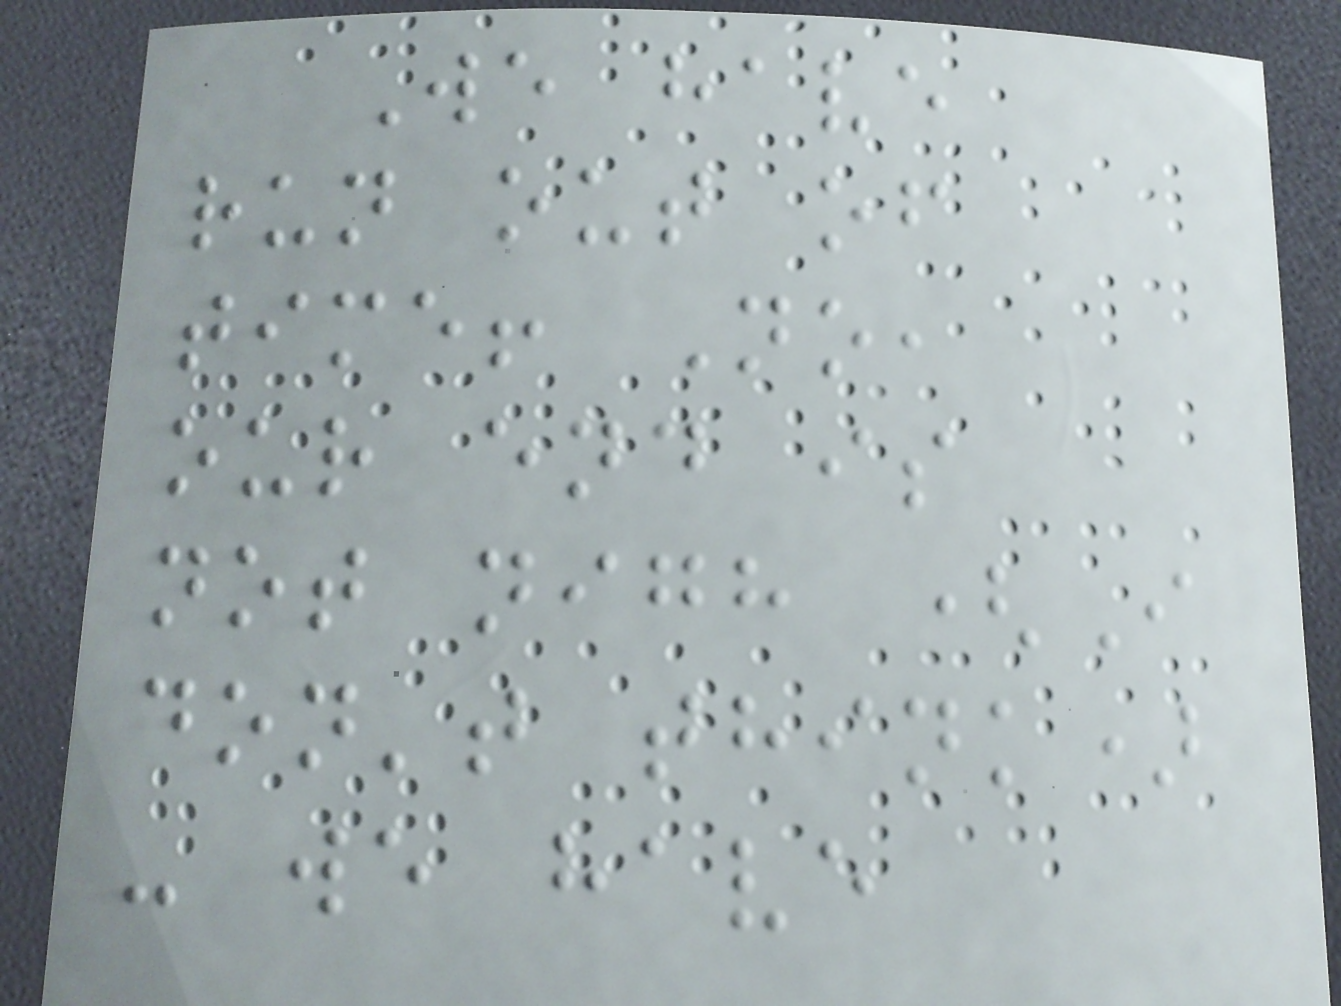We have
run out of
time! No,
our end is
not nigh (I
don't think)
- we have
